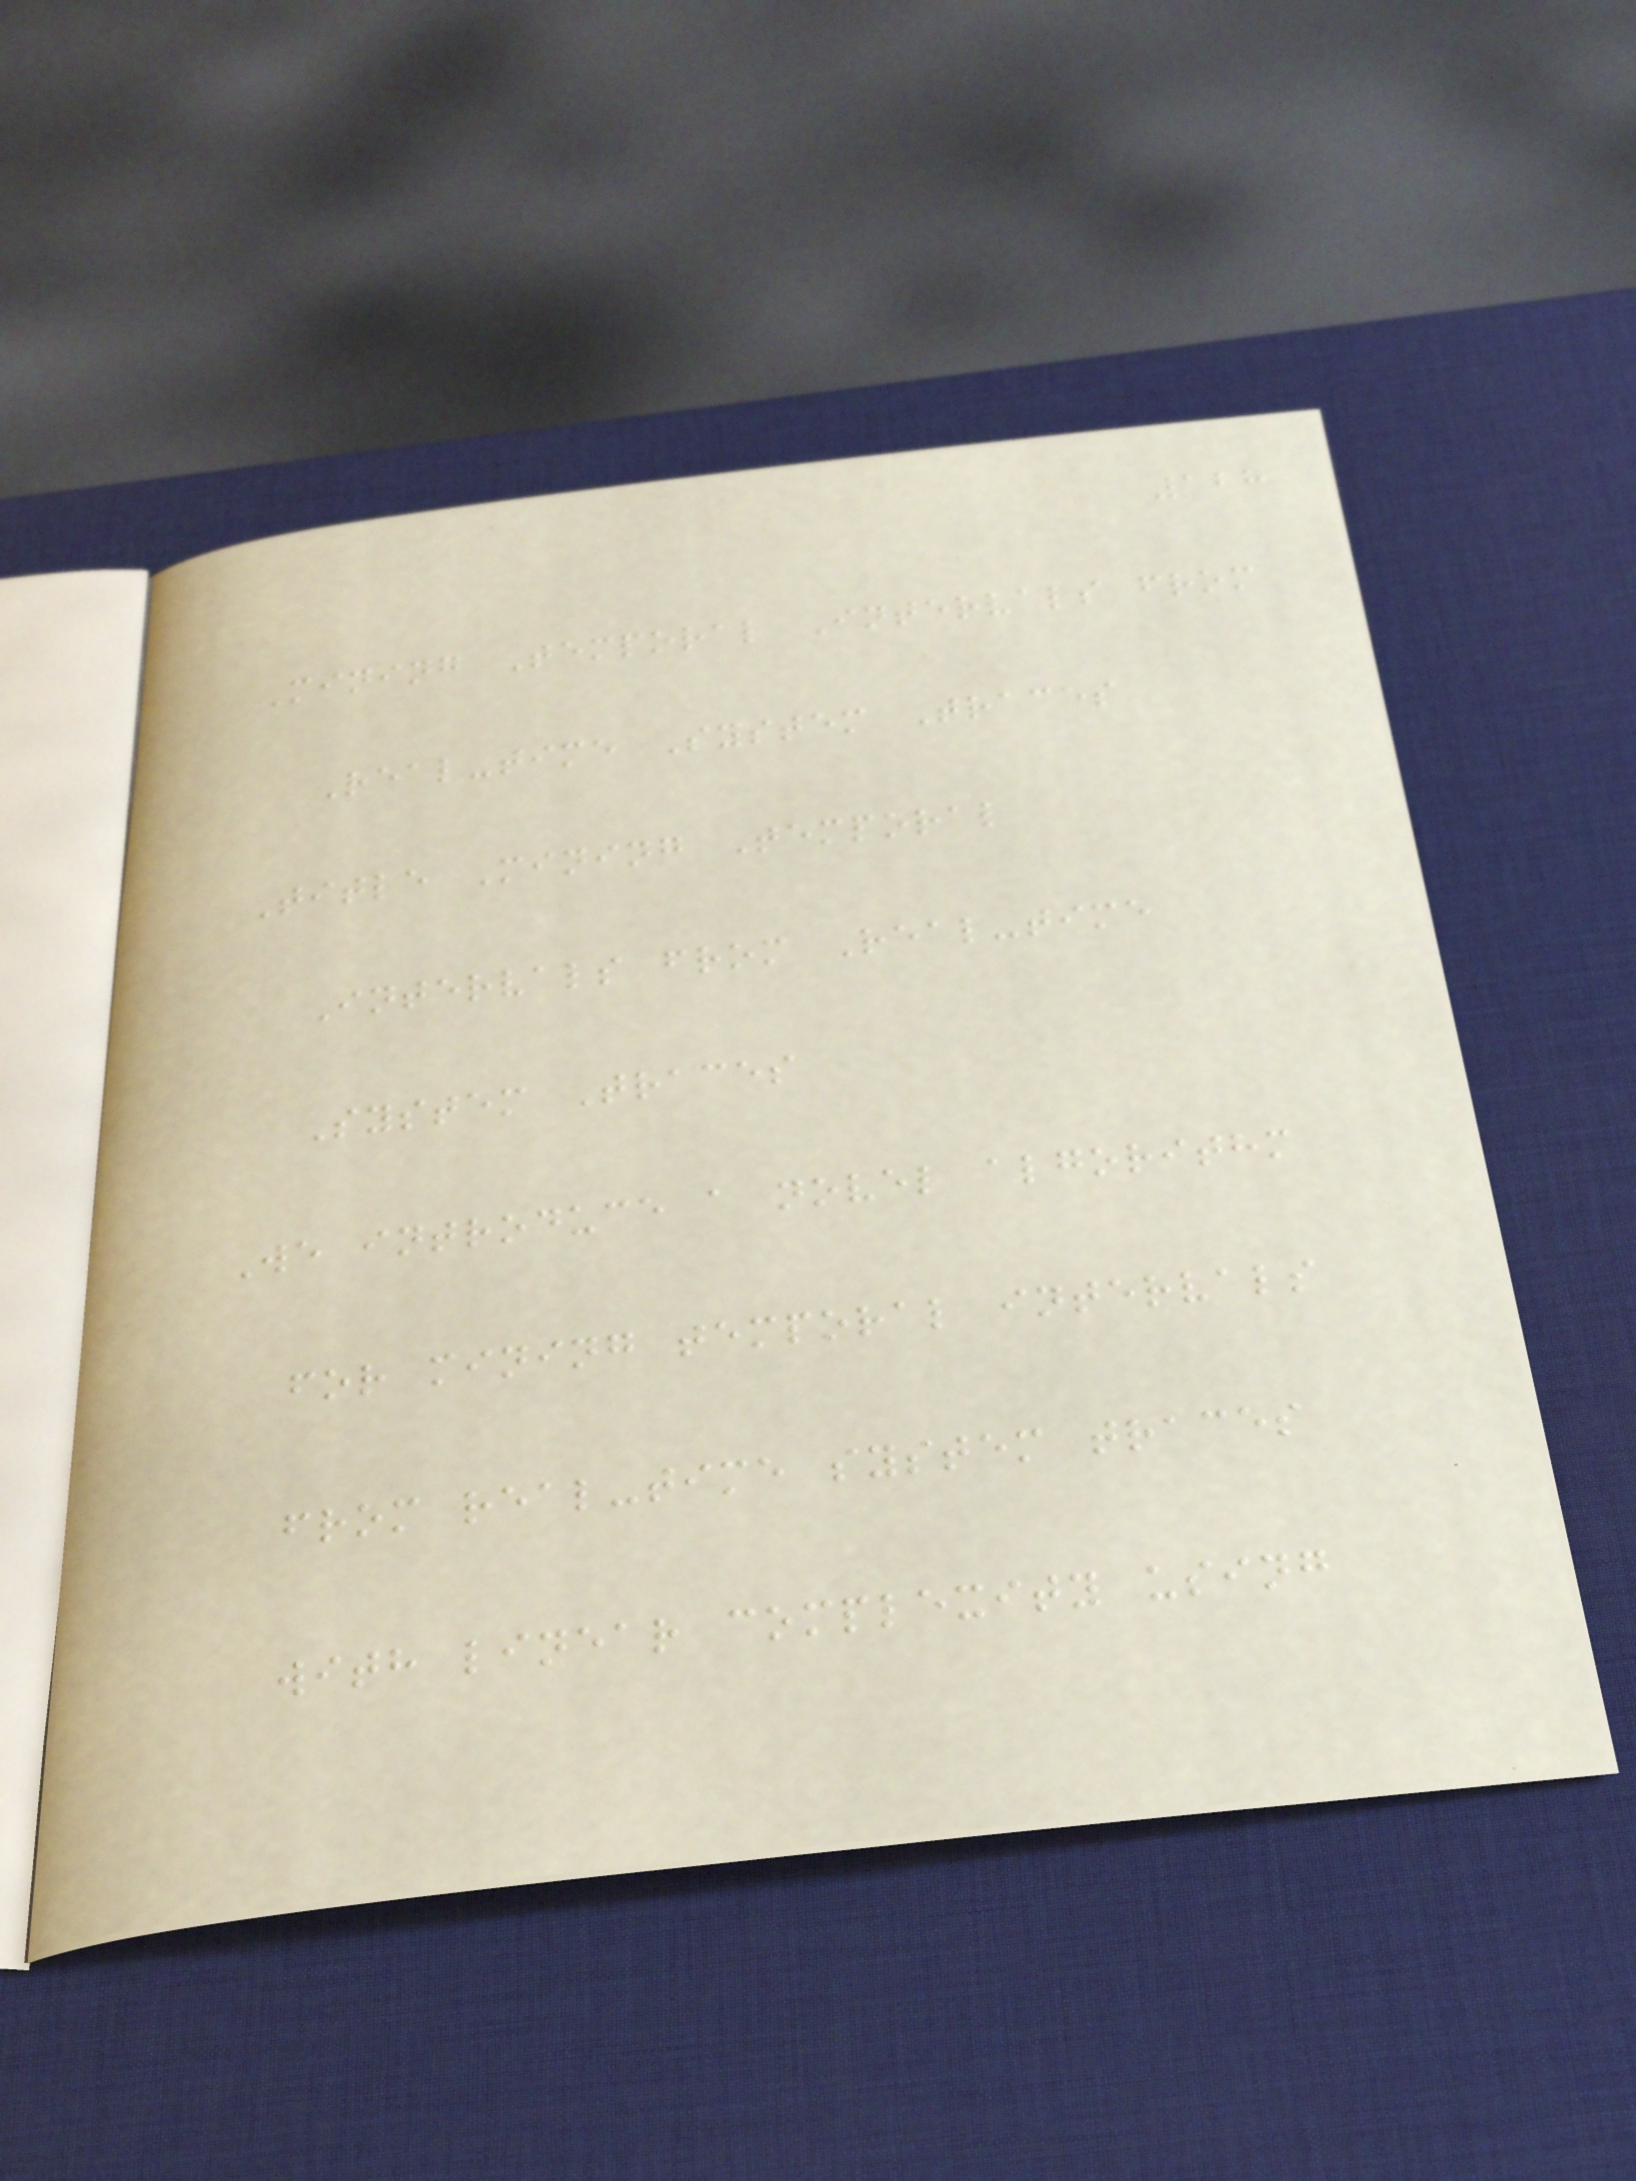128
Mining Temporal Intervals from
Real-time System Traces
Title Mining Temporal
Intervals from Real-time
System Traces
We introduce a novel algorithm
for mining temporal intervals
from real-time system traces
with linear complexity using
